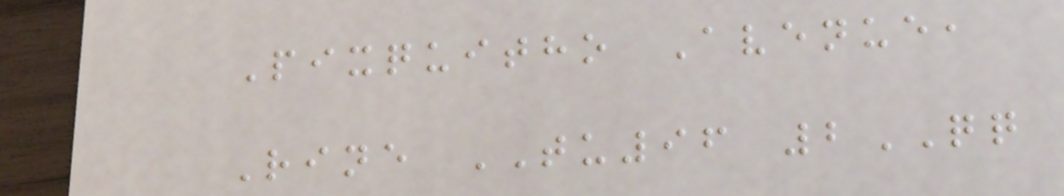Pixquitho Avenue,
Rine TU96 2QQ
